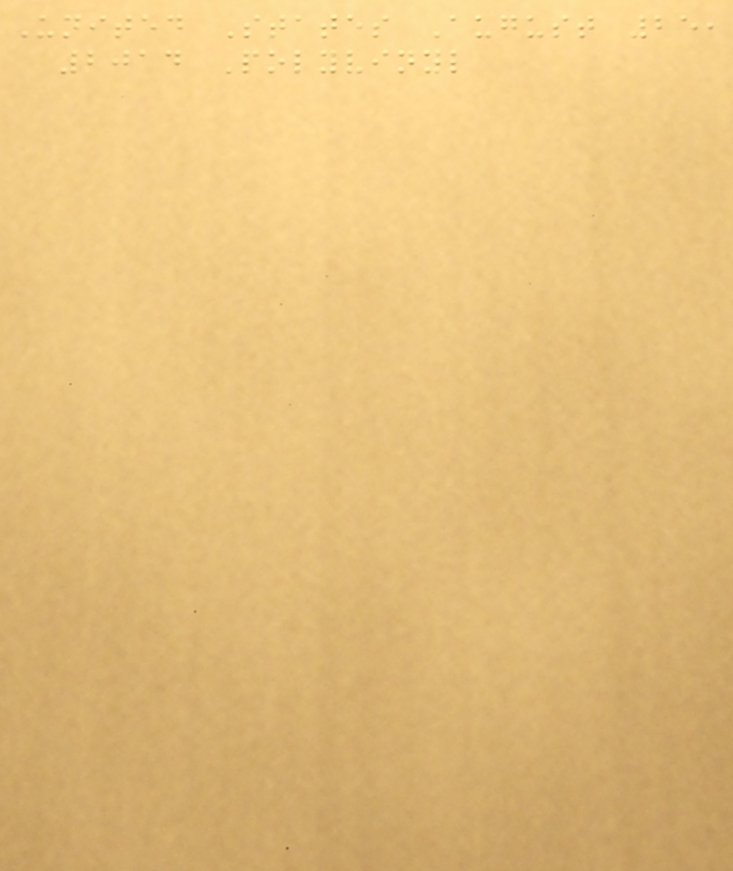United States August 25,
2014 Polyvinyl
